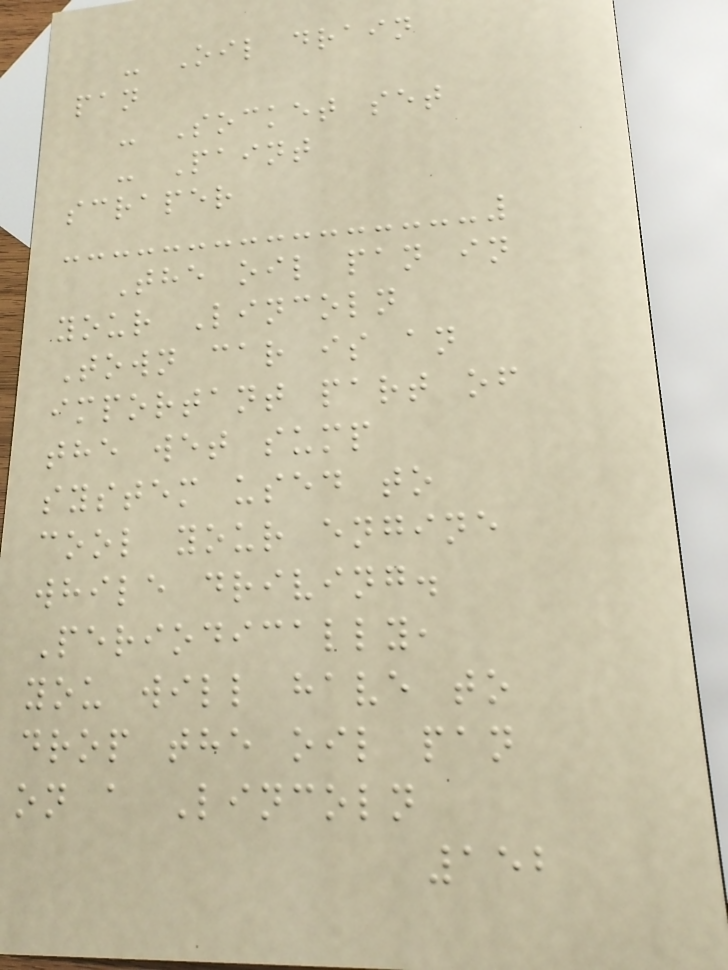- Oil drain
pan
- Socket set
- Paint
scraper
The oil pan in
your Lincoln
Town car is an
important part of
the wet sump
system used to
cool your engine
while driving.
Periodically,
you will have to
drop the oil pan
on a Lincoln
152
